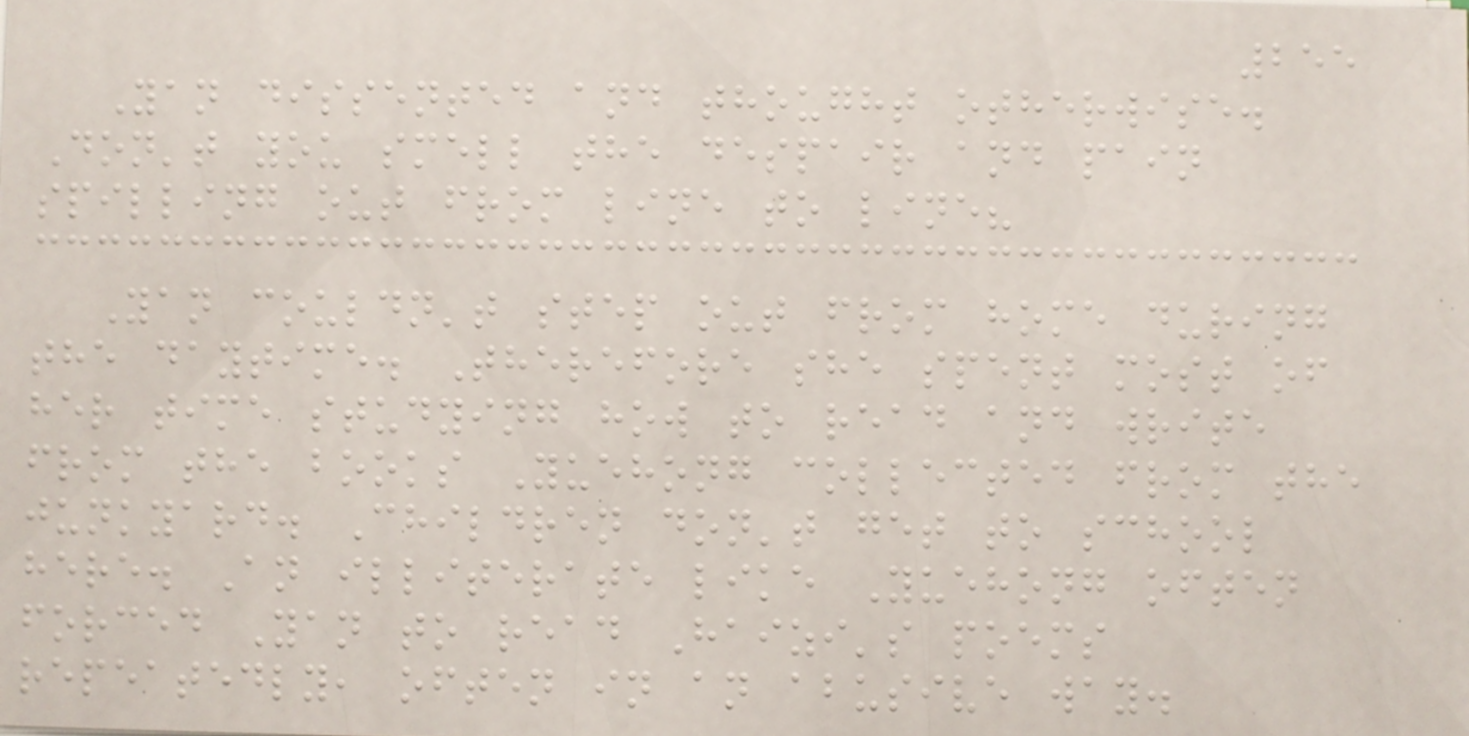255
Yan dissented and thought otherwise.
Don't you smell the despair and pain
spilling out from line to line?
Yan couldn't step out from home during
the daytime. Therefore she spent most of
her time studying how to read and write
from the books Yuehong collected from the
junkyard. Children don't get to school
here. An illiterate like Yuehong often
forced Yan to read Haizi's poems
repeatedly, often in an abusive way.
